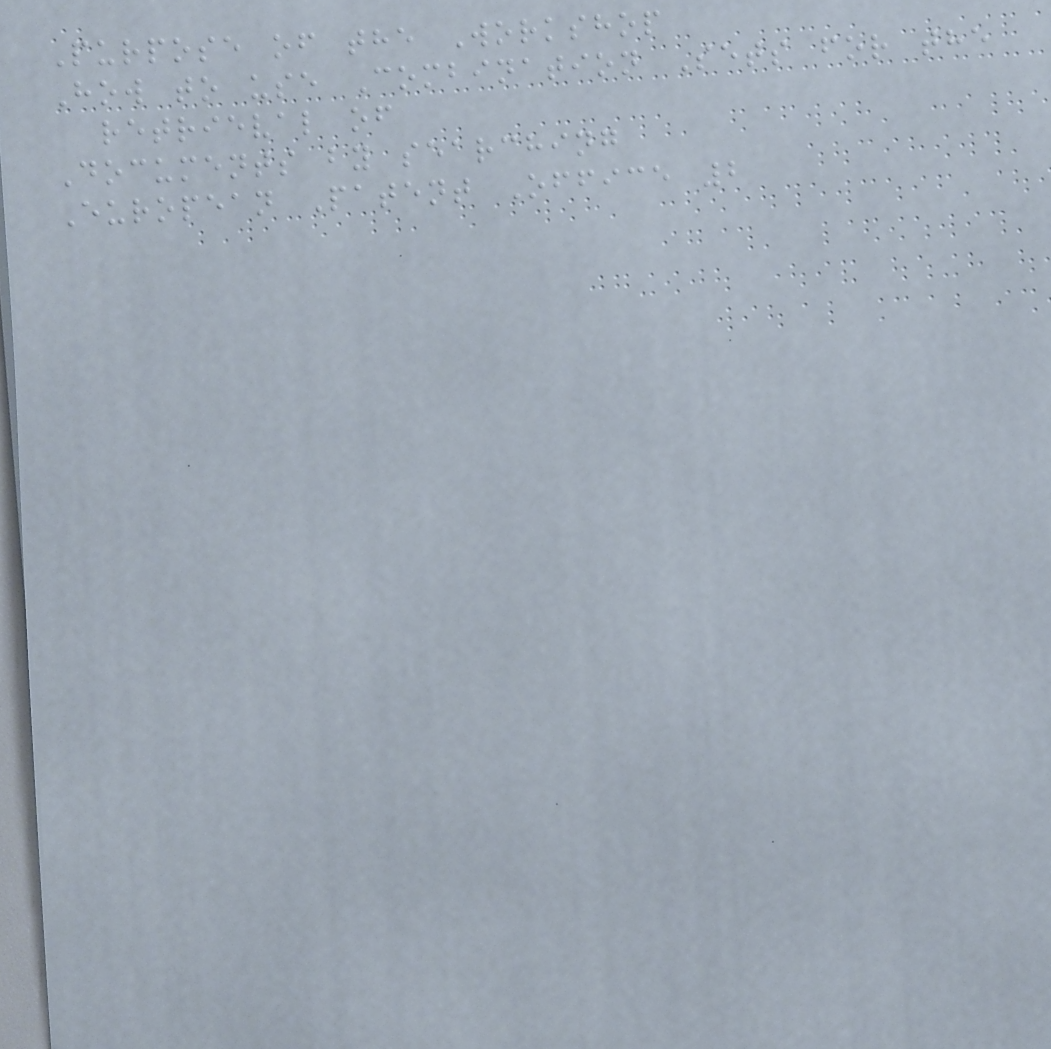Purpose of the Workshop
How to use Combination Sets for the
retrieval of
Documents by searching
European Patent Office 2
